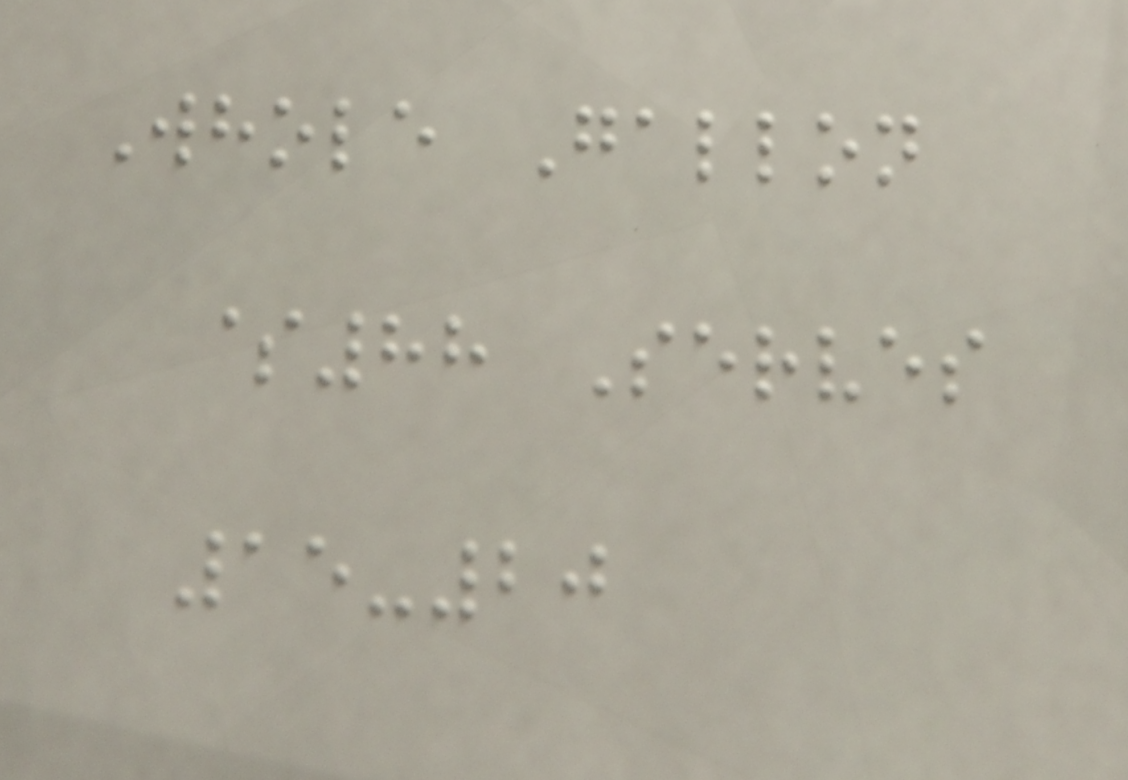Whole Gallon
$88 Serves
15-20
